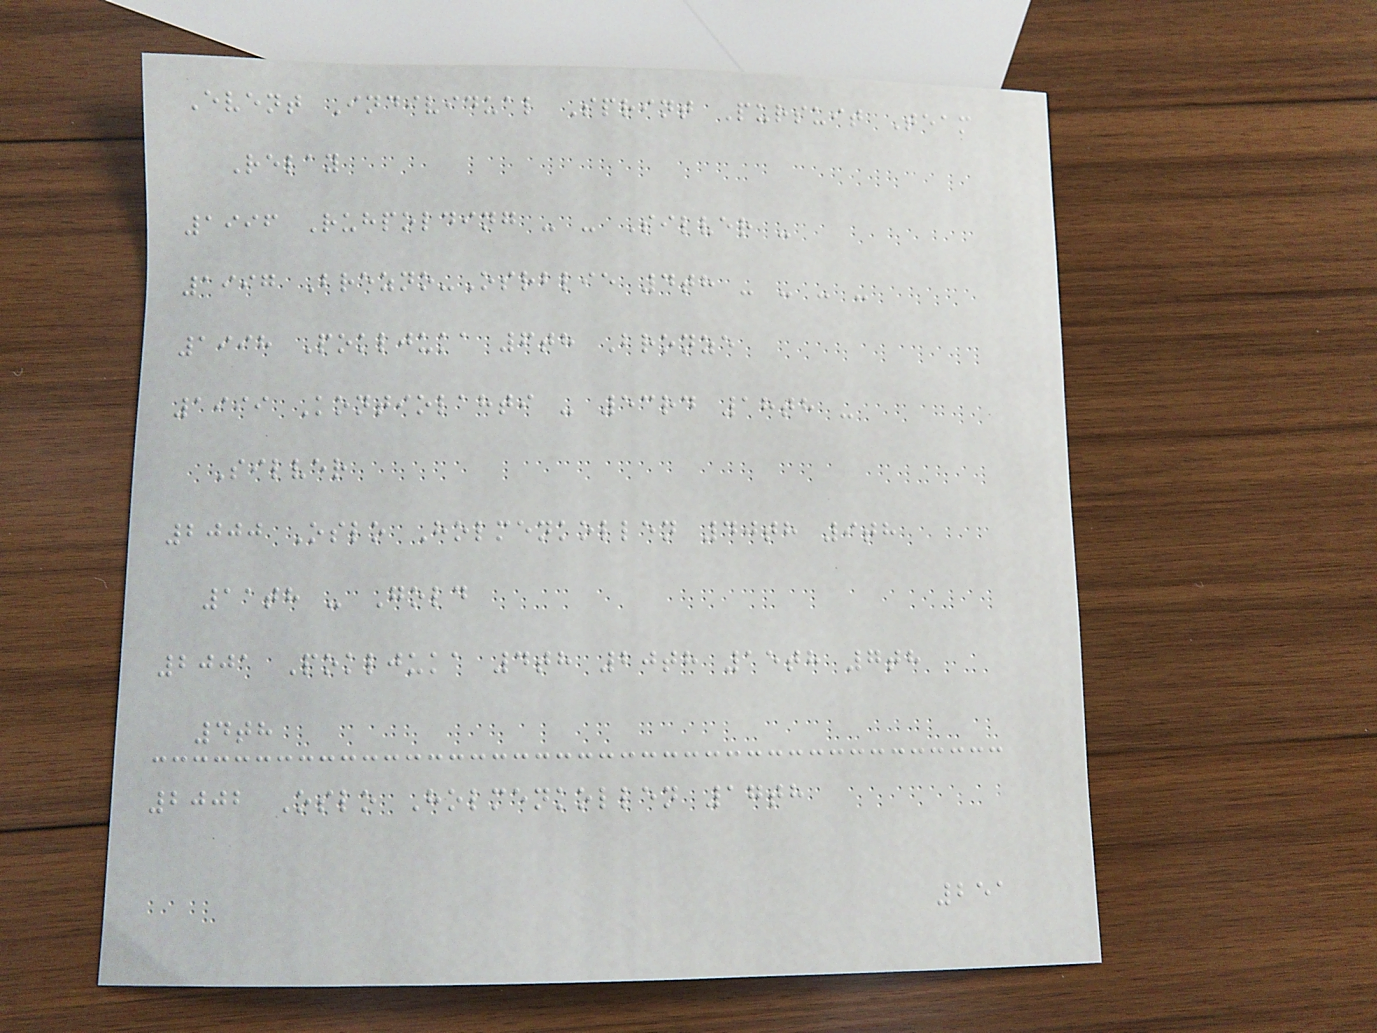Event Individual Sprint Pursuit Team
Relay
1996 Ruhpolding - - Silver -
1997 Brezno-Osrblie 4th - - - -
1998 Pokljuka 6th Bronze
1999 Kontiolahti - 53rd 18th -
Silver
2000 Oslo Holmenkollen 40th 9th
11th - Gold
2001 Pokljuka 4th 20th 15th 7th
4th
2002 Oslo Holmenkollen 17th
251
